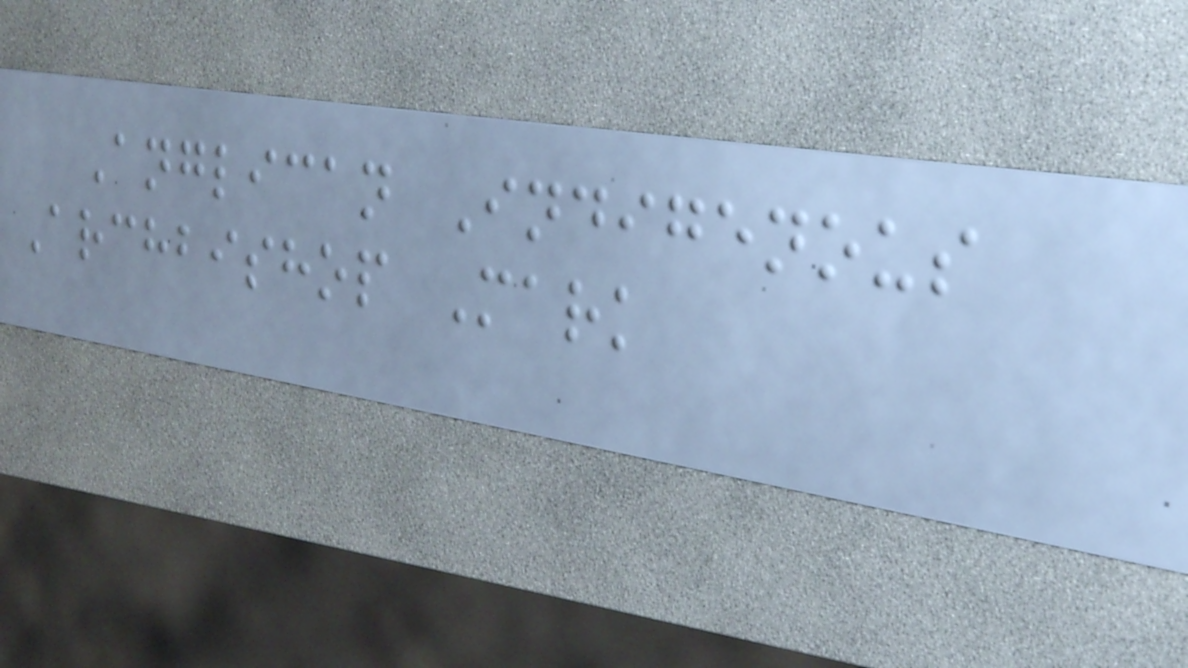Anglican Indigenous
Archbishop Mark
